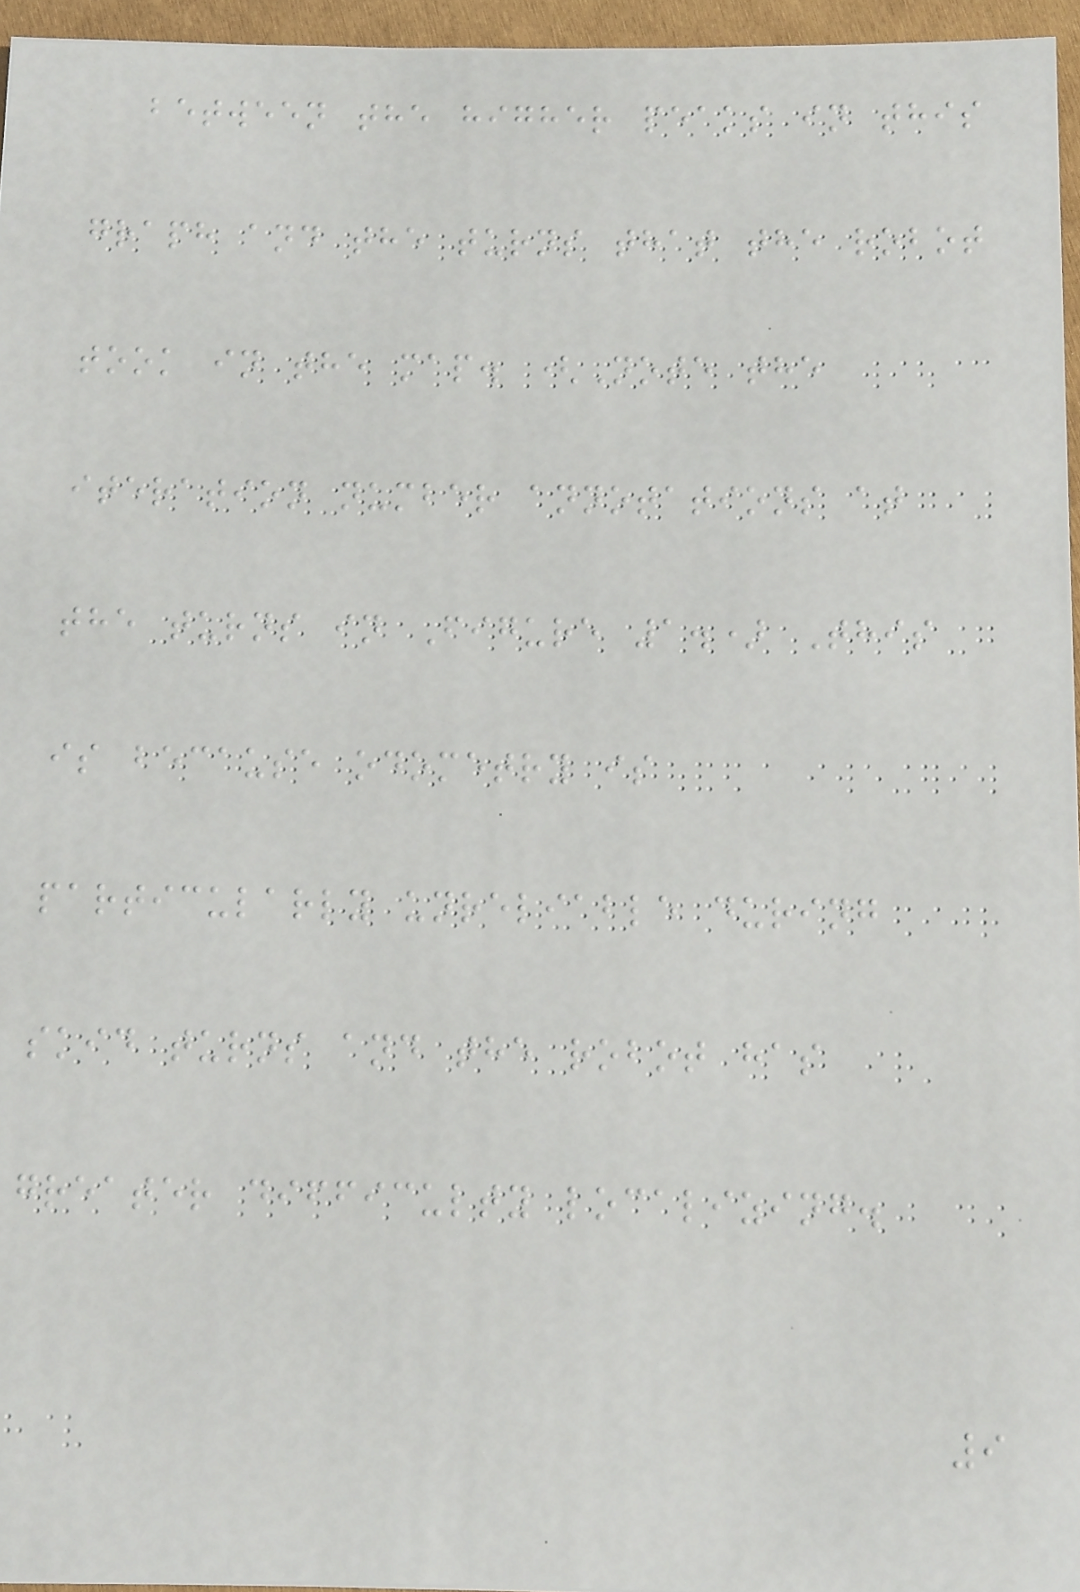between the higher peaks in this
graph and the turns that the robot
took in the map. (Note the
iteration number annotations at
the turns in Figure 1.) This
is because odometry is
particularly unreliable during
skid turns and the robot has
greater difficulty localizing.
9
